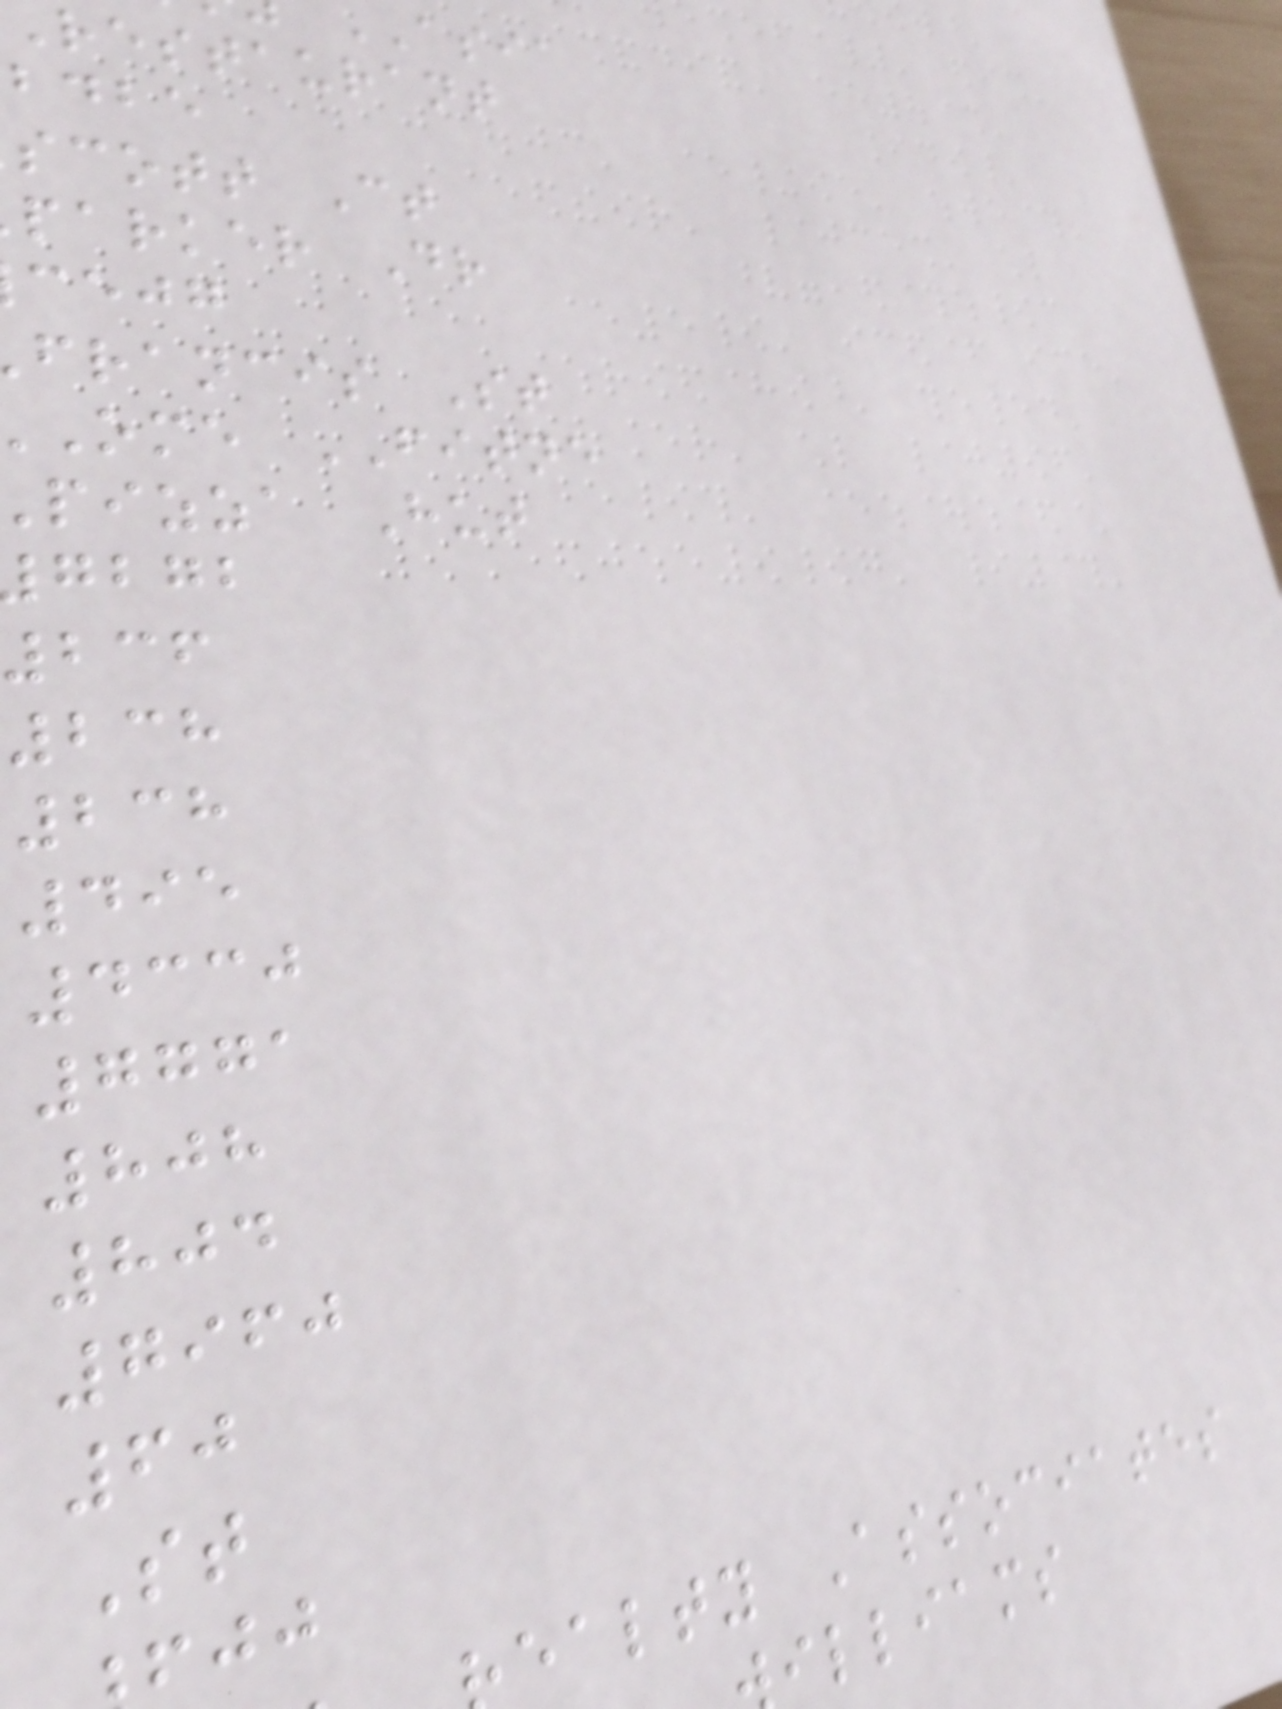asia
restaurant
bdbe
scott Ct
parker Dr
cejg
francis St
ome FITNE
pizza Hut
gbgb
236
238
238
495
4330
7771
808
804
7960
60
St
ealty Associates
illiams
